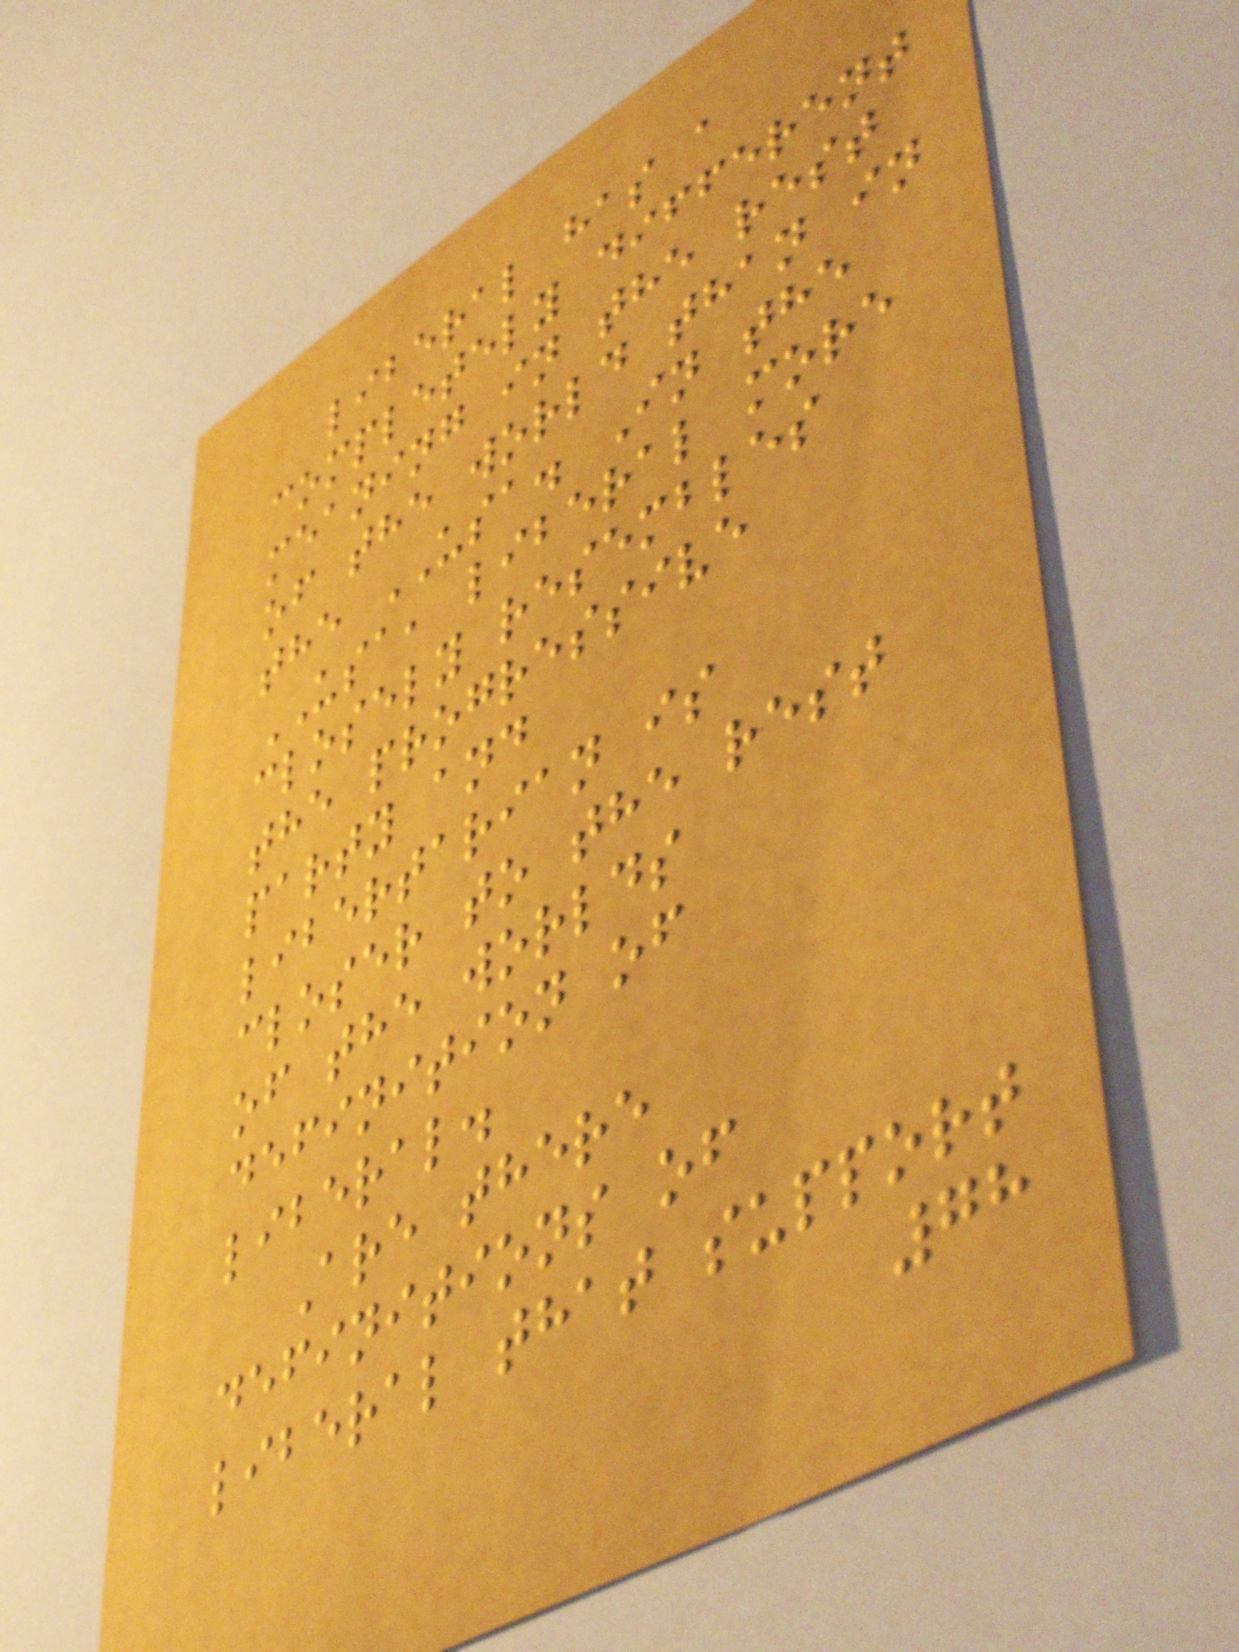liberal has a
completely different
meaning in the rest
of the world than in
the USA. In the
USA, liberal more
closely resembles
the progressive
party and
libertarian is
closer to the rest
of the worlds
definition of
liberal.
Are there
definitions of
liberal that support
78
